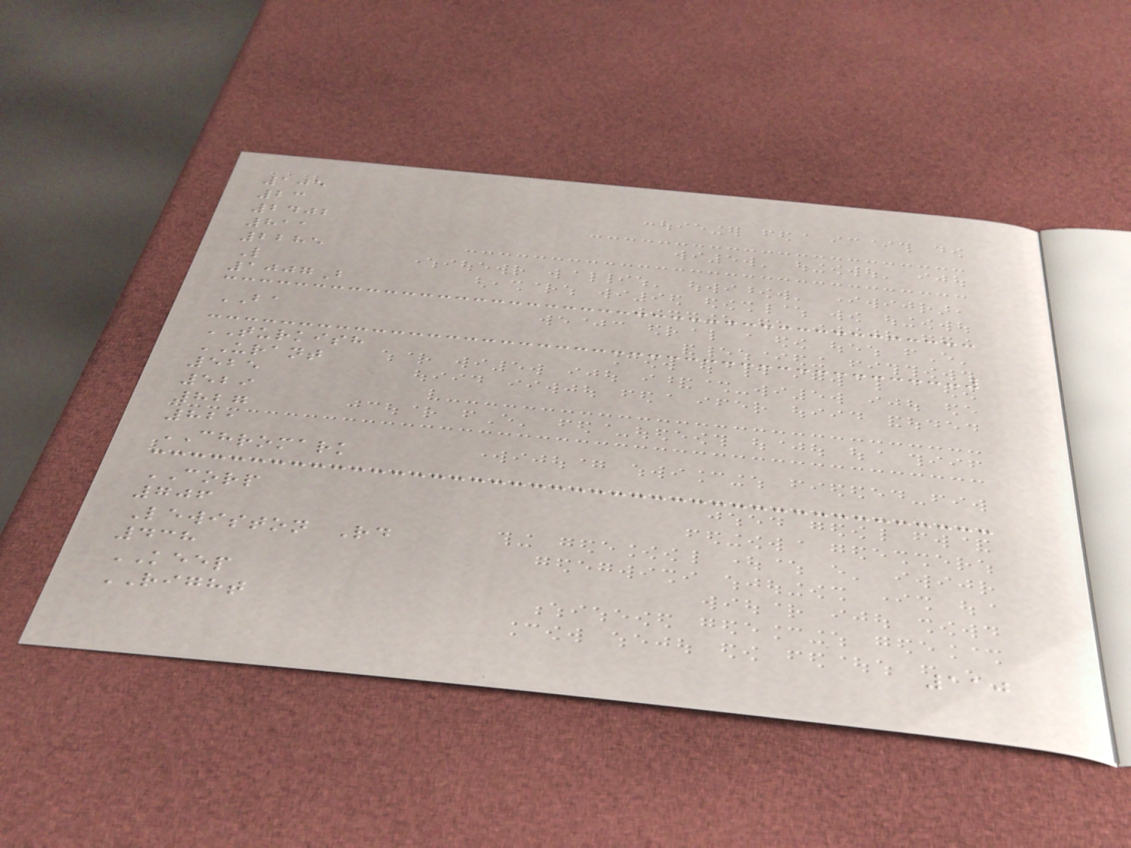105
23
2402
811
2285
L
1007B
BA
TURKISH
URANT
525
529
827
821
CHROMARK
CORP
706
Lewiston Rd
438
KEEP
RIGHT
110
